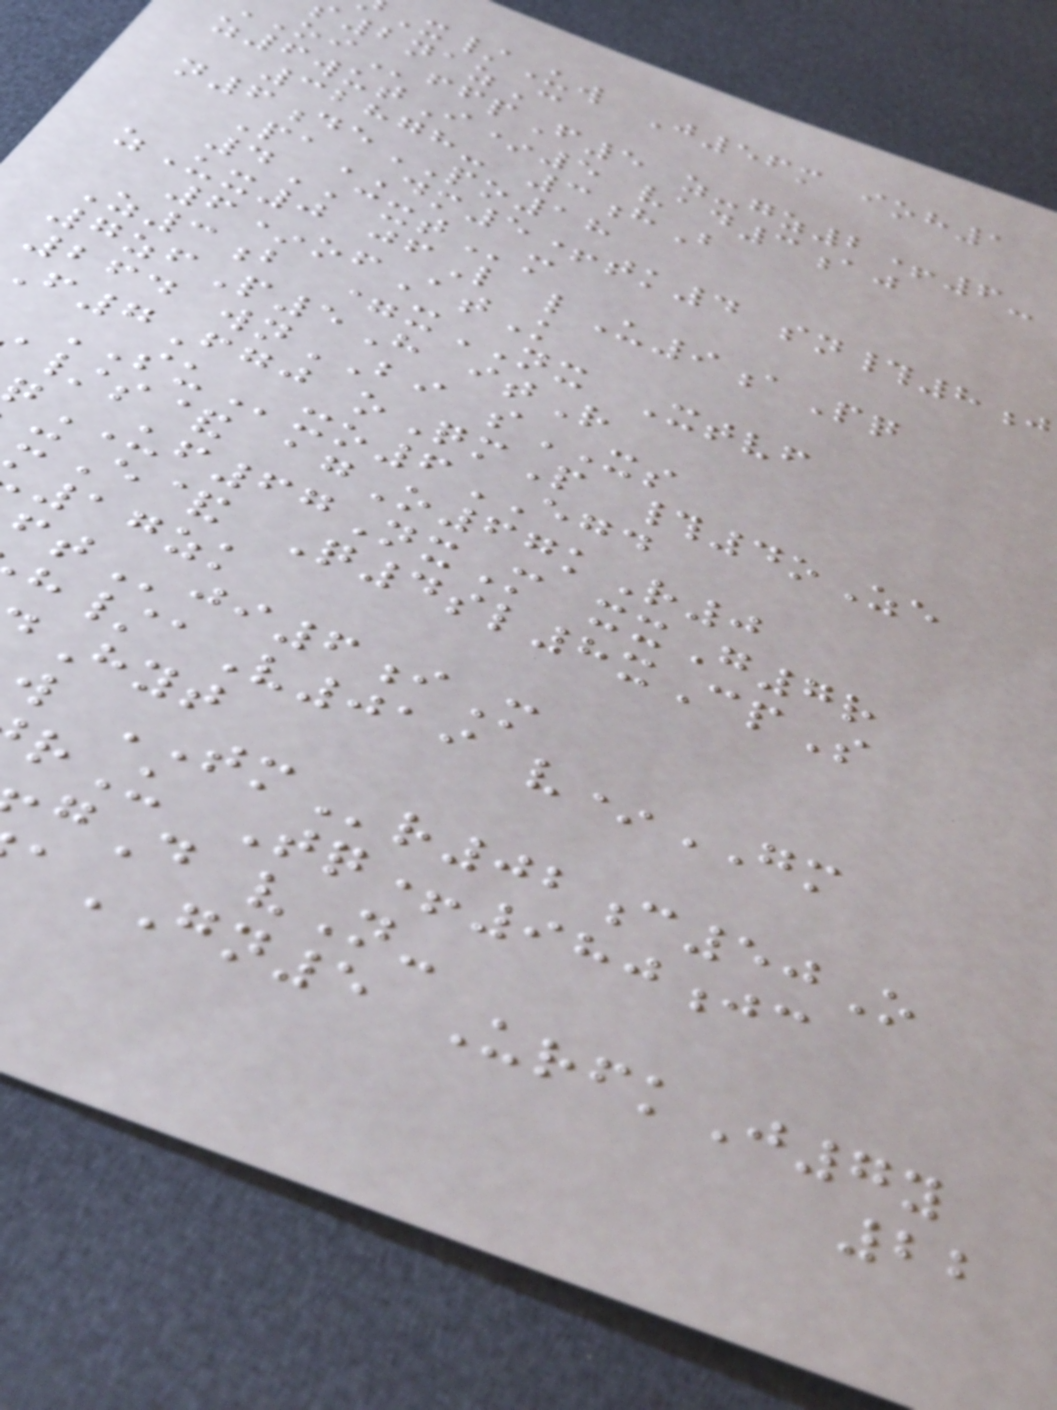X/Uw J56m ioh1
2nazC
ffpF5 z-gz2+6-
z6wutI*5 vad3aj
32878- 3hB
n6dePO18
PaDM5+tk4 sn#8j
4CXTm
zUx0 jfL lU9aPq
6*ofAtK
Z3b =xNX Xtvf
7zfP5H itR
264 wnBI sXS
7Fgj oQmP #4oZe
SUxo6EGD
/s& agO67kR0
qUF67NxM xxG7r
xE& Q4sl8xCpS
17zk
ji6iM
/aV019 v*GM
Hyt
w TMr02c50O
rU Tq+980jc
gD vN-
aGN5 UrfkJ7y
22
